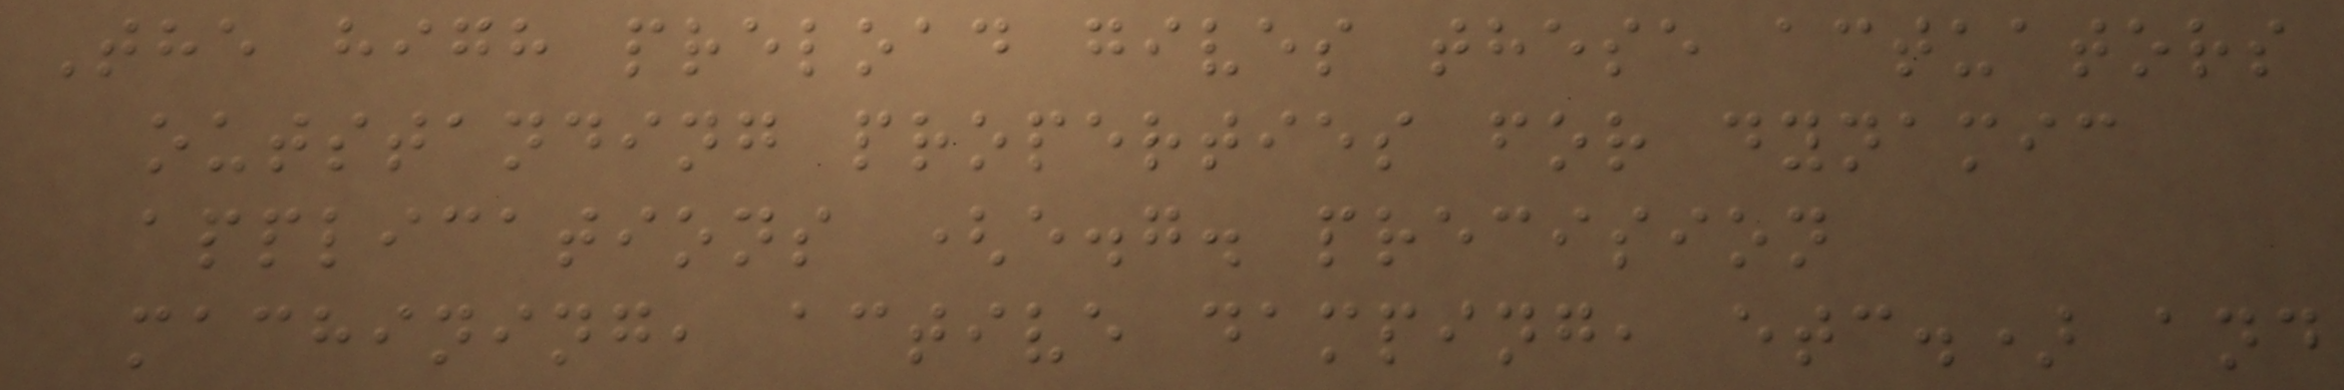The high preload gives these actuators
outstanding properties for dynamic
applications (e.g. precision
machining, active damping, etc.) and
